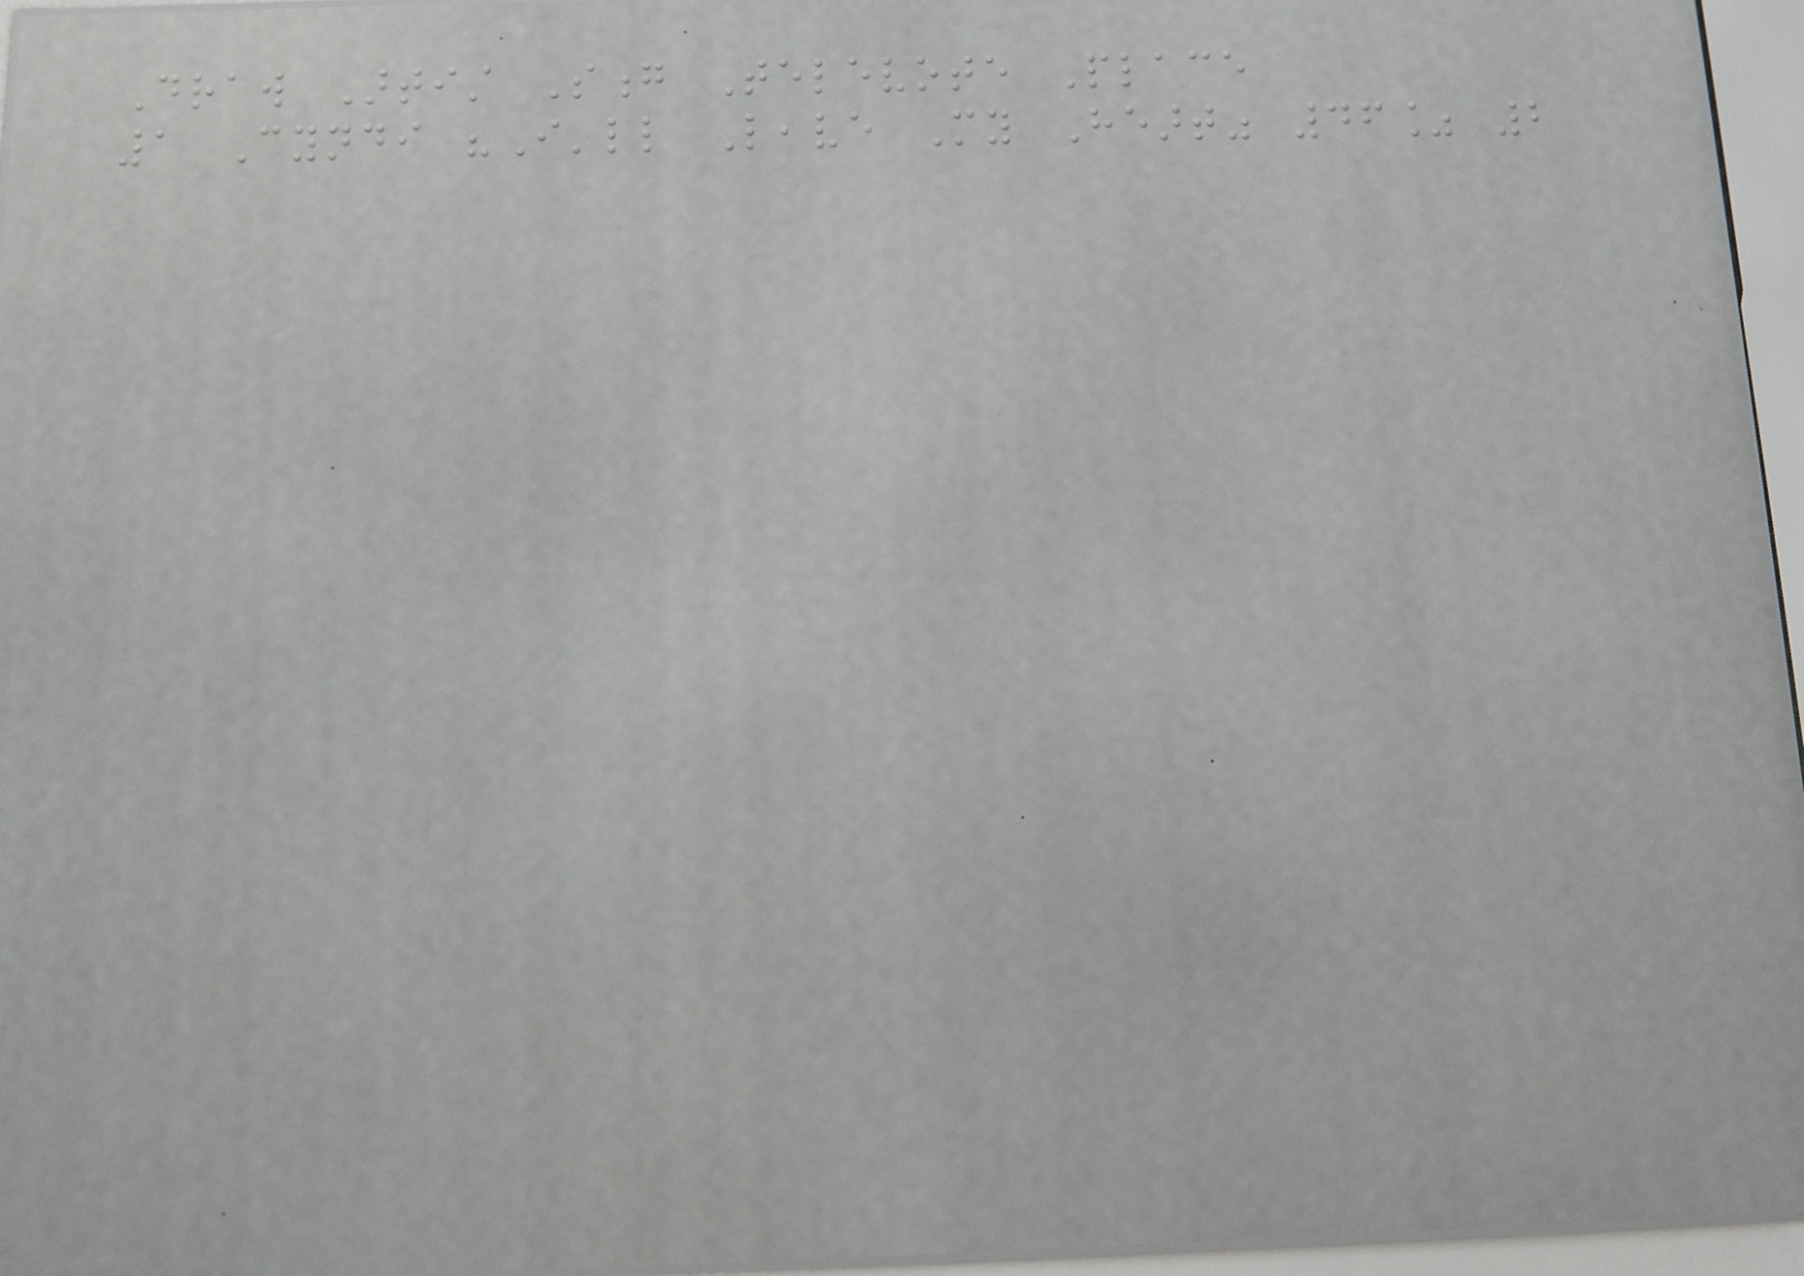Draw Artist Song Televote Place
1 Cyndi "I'll Leave My Heart" 46% 2
